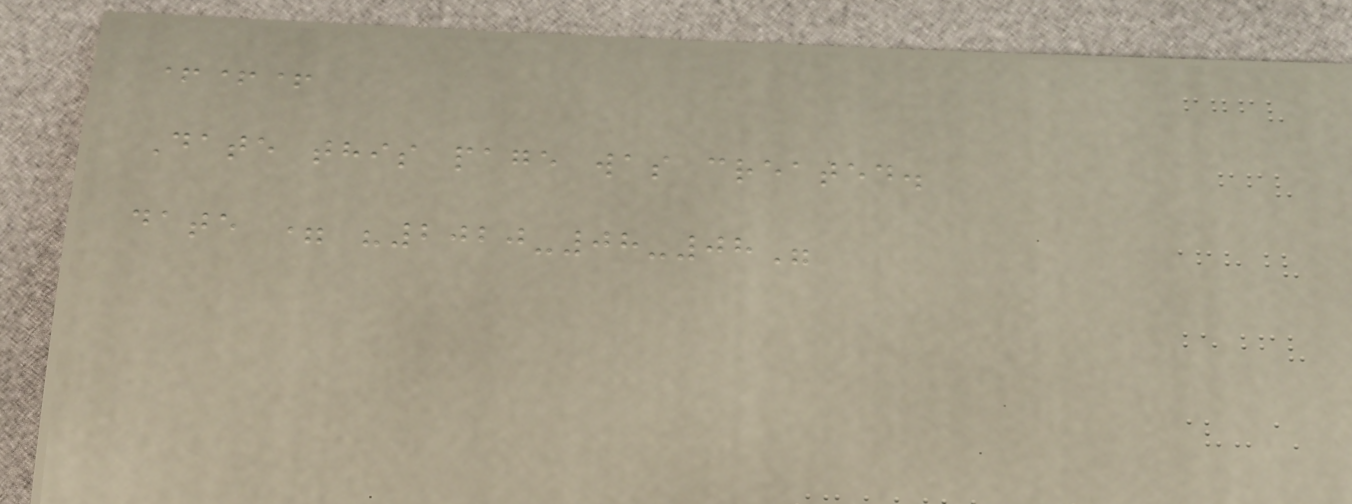+++
Date this page was created.
date = "2020-08-08"
